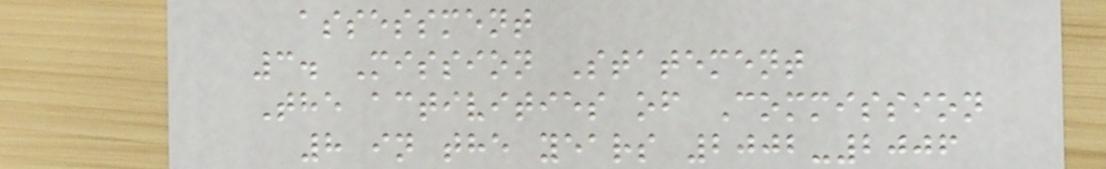assessment
3. Mission Statement
The activities of Commission
8 in the years 2002-2006
